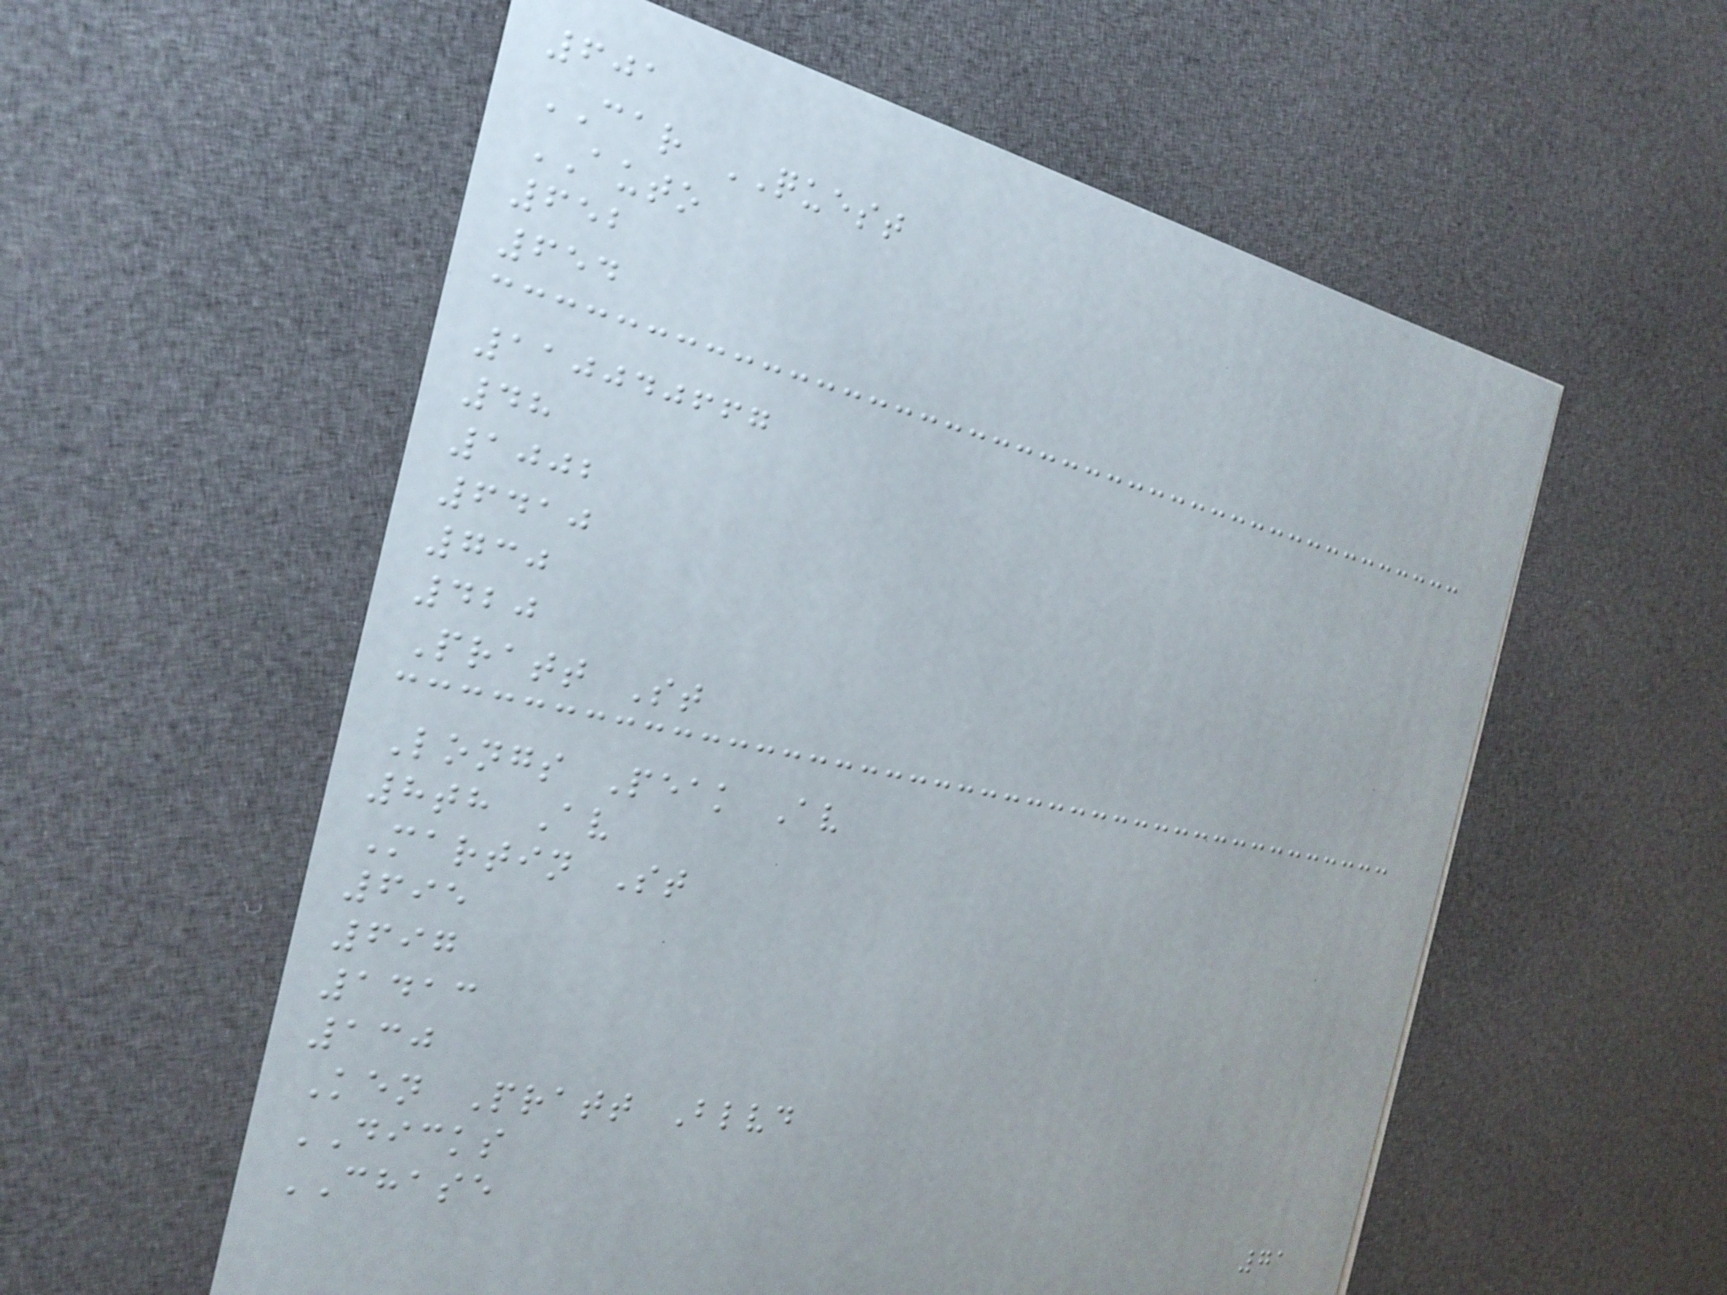601
CAR QUEST
AUTO
652
654
110040667
48
1002
6410
730
420
Pratt St
Longs Peak Av
8th Av
Martin St
695
697
1413
130
Ken Pratt Blvd
DICKS
CHASE
71
